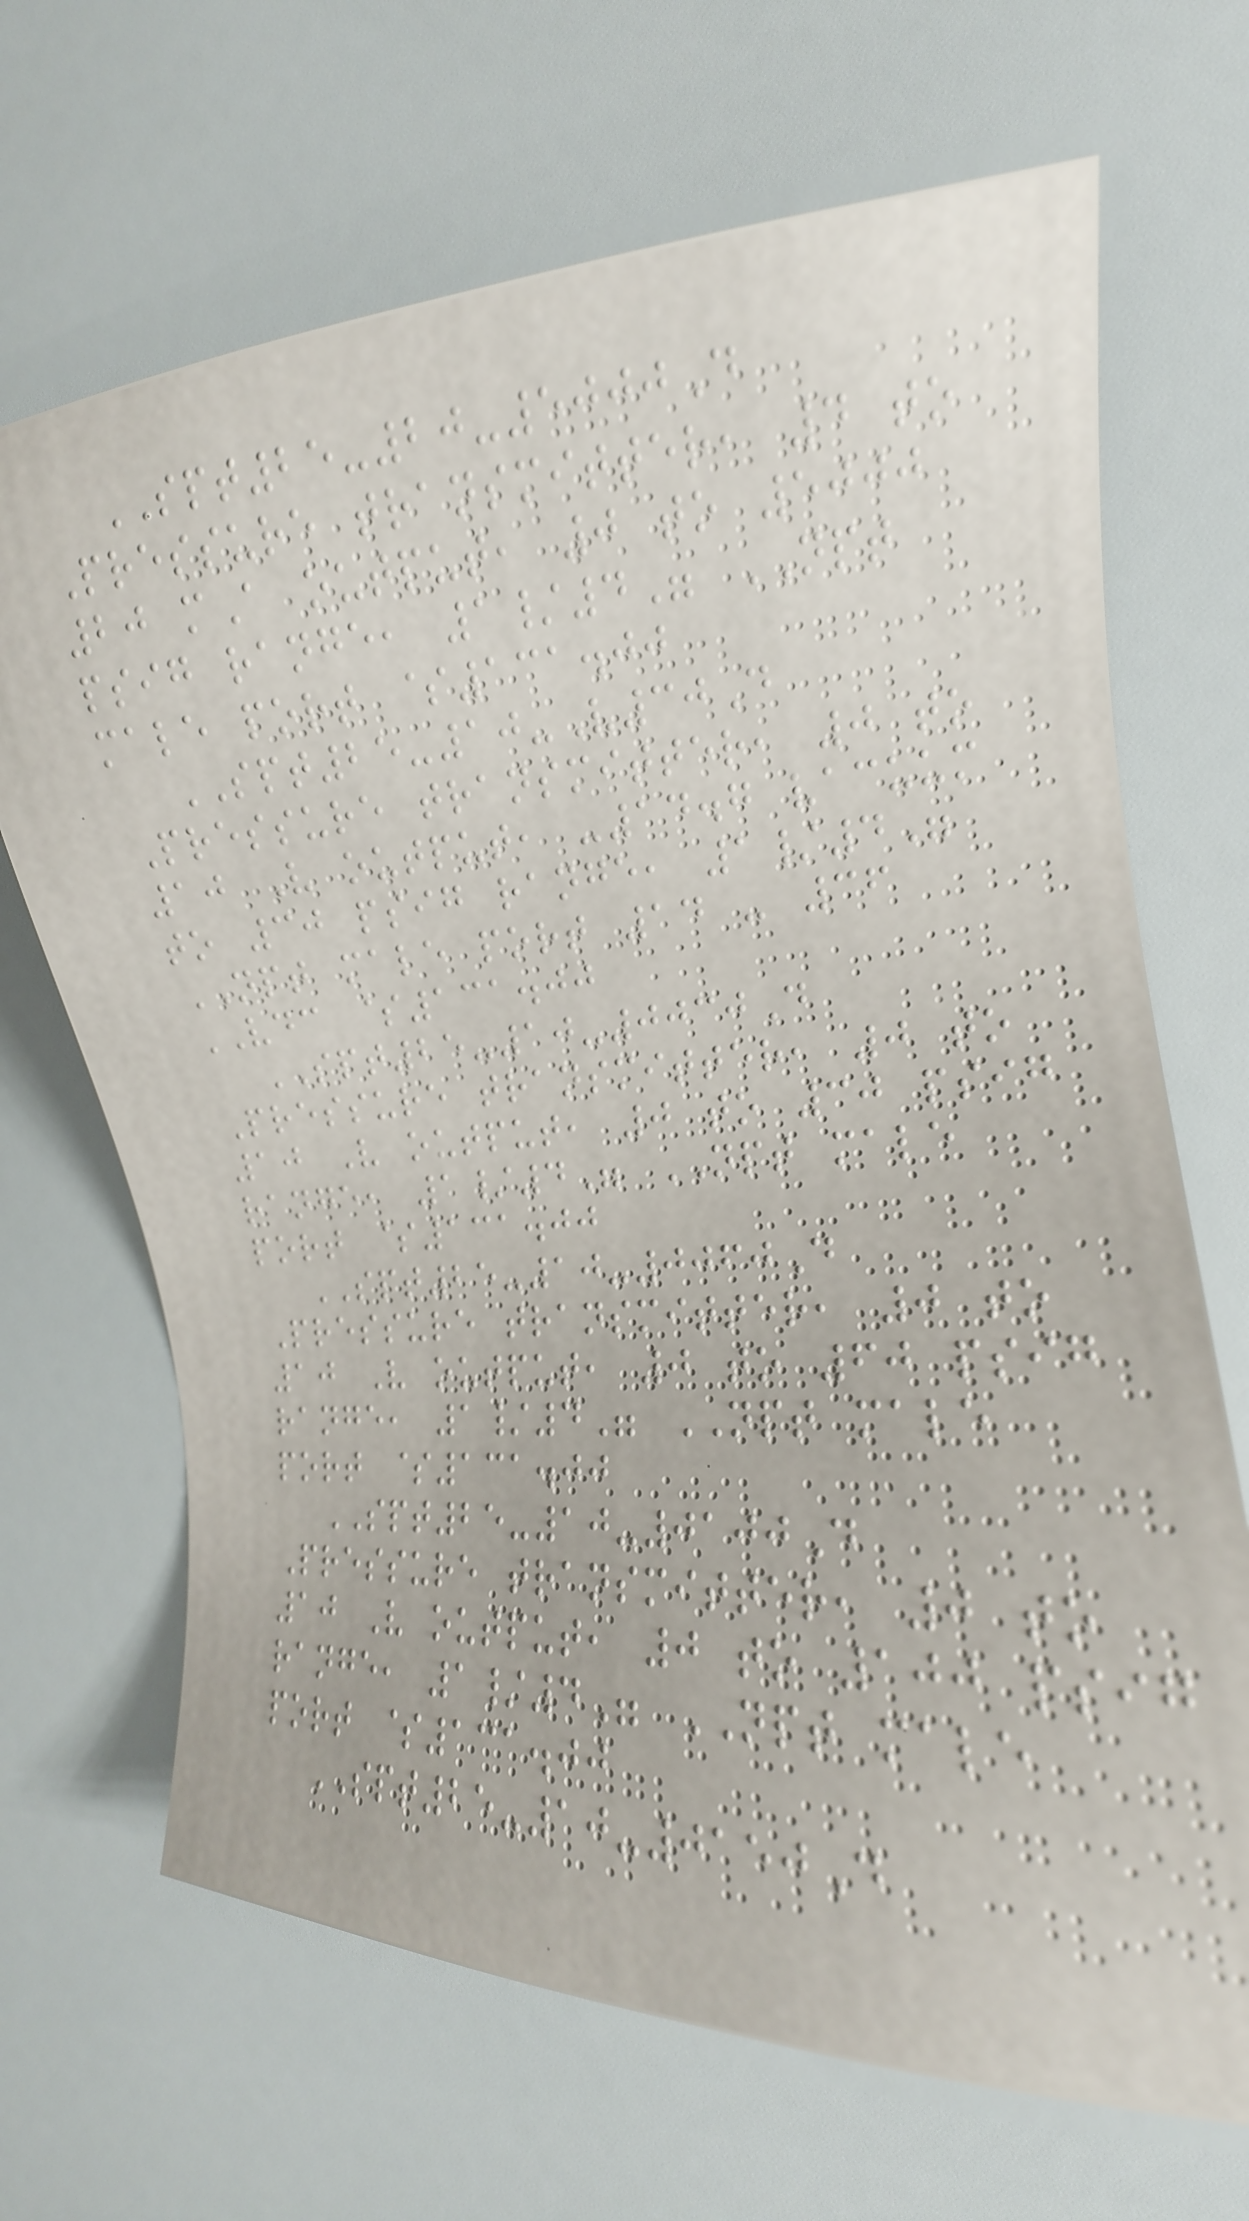SPT25-20-5000D
Pressure transmitter, 4 to
20 mA output, 0 to 5000
psig range, 1/4" NPT
male port $131.00
SPT25-10-V30D
Pressure transmitter, 0 to
10 V output, -14.7 vacuum
to 30 psig range, 1/4"
NPT male port 14 - 36
VDC $131.00
SPT25-10-0030D
Pressure transmitter, 0 to
10 V output, 0 to 30 psig
range, 1/4" NPT male
port $131.00
SPT25-10-0060D
Pressure transmitter, 0 to
10 V output, 0 to 60 psig
range, 1/4" NPT male
port $131.00
SPT25-10-0100D
Pressure transmitter, 0 to
10 V output, 0 to 100 psig
range, 1/4" NPT male
port $131.00
SPT25-10-0150D
